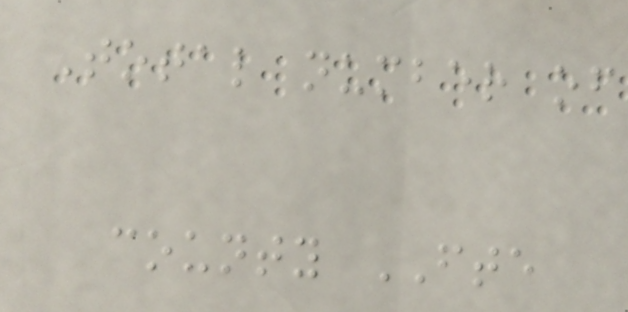Total number of
county FTE
